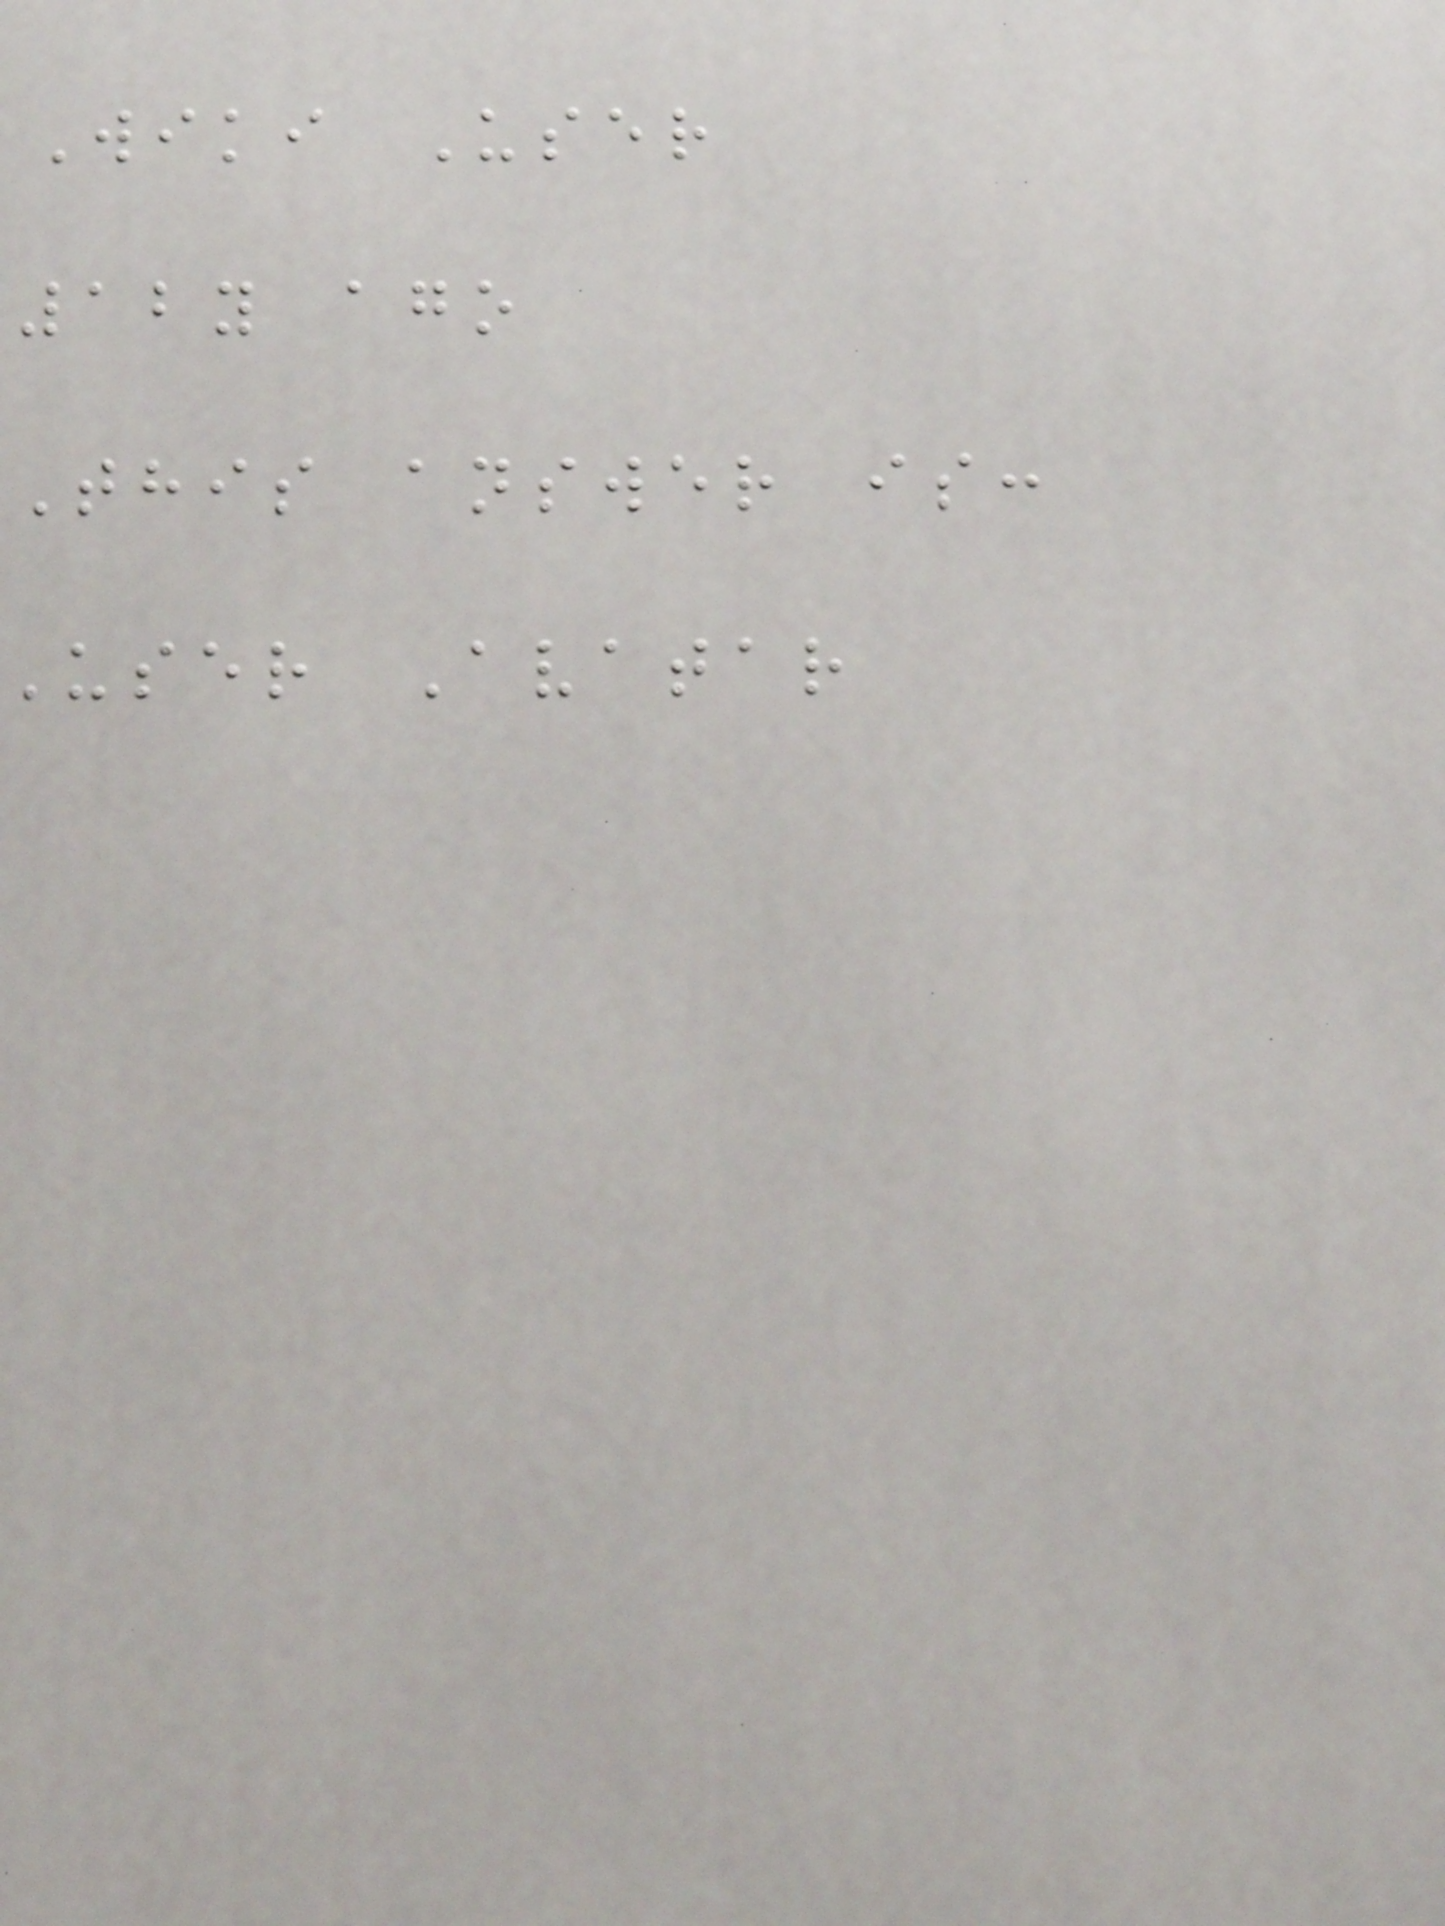Wiki User
12y ago
This answer is:
user Avatar
